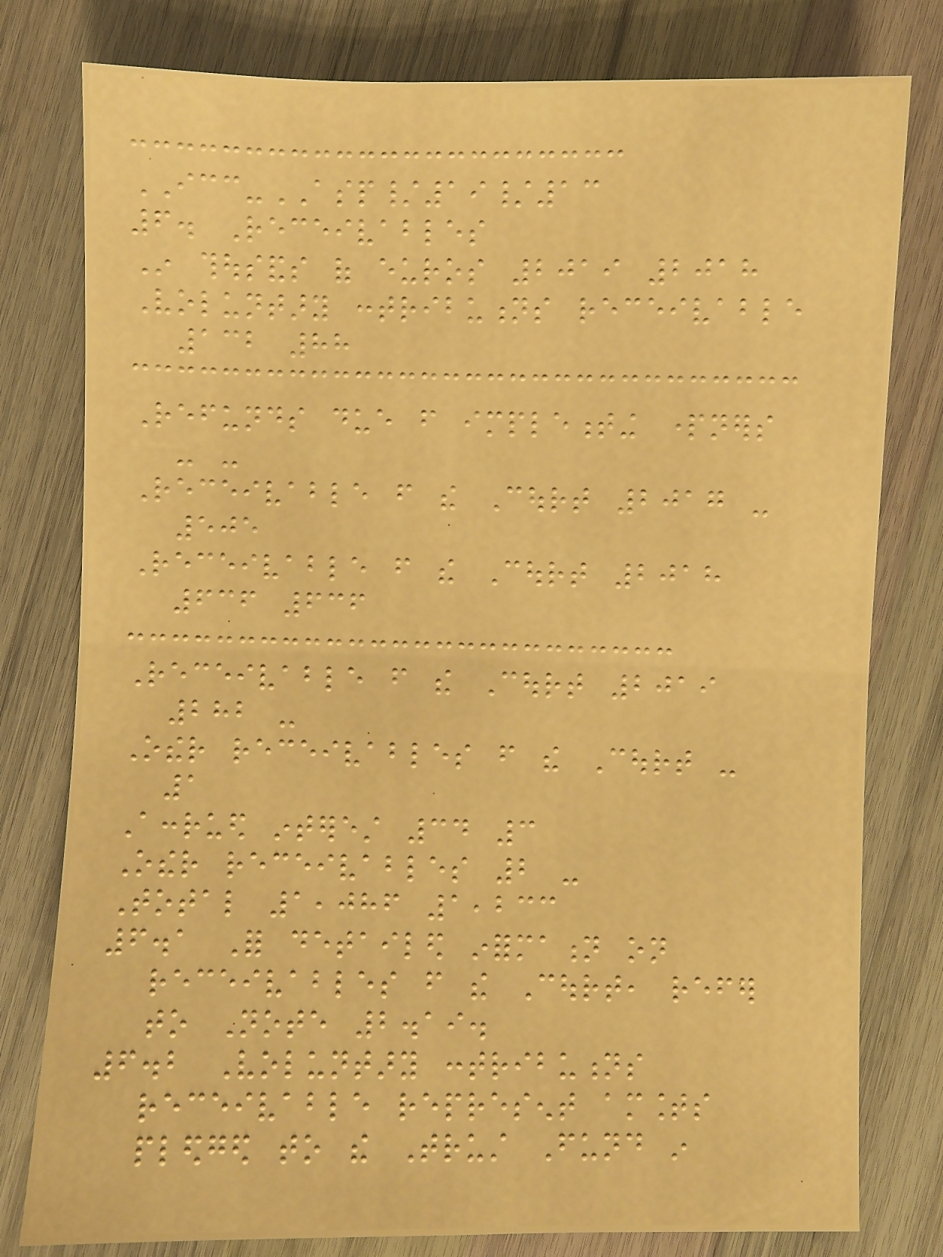ICC-ASP/19/13
6. Receivables
In thousands of euros 2019 2018
Voluntary contributions receivable
132 88
Refunds due from implementing partners
- -
Receivable from the Court 2017 -
505
Receivable from the Court 2018
636 636
Receivable from the Court 2019
282 -
Other receivables from the Court -
1
Accrued interest 34 3
Other receivables 2 -
Total 1,086 1,233
6.1 For detailed information on
receivables from the Court, refer
to Note 2.19.
6.2 Voluntary contributions
receivable represent amounts
pledged to the Trust Fund in
